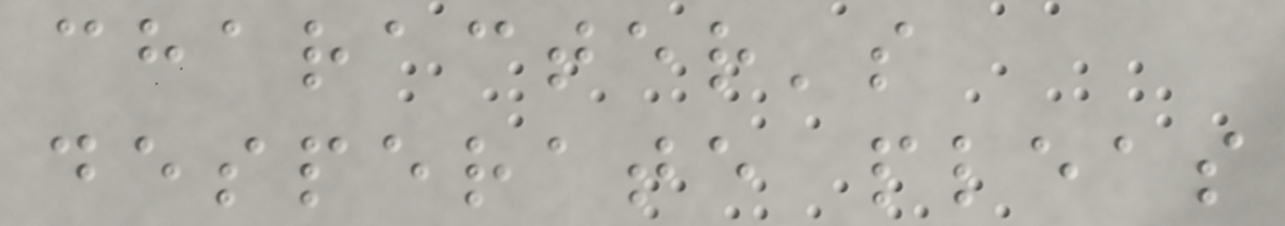character's
desperate pleas
